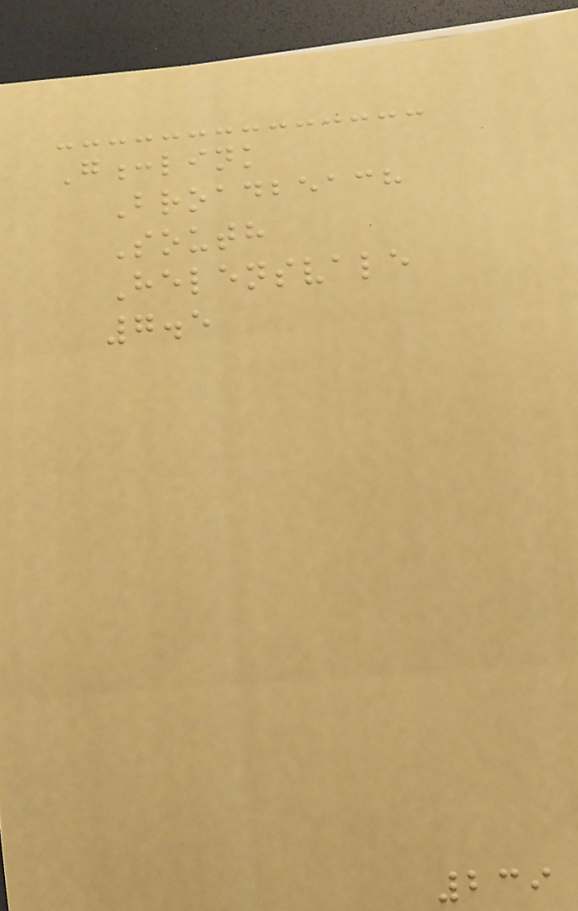G:link
Broadbeach
South
Helensvale
7.5
239
